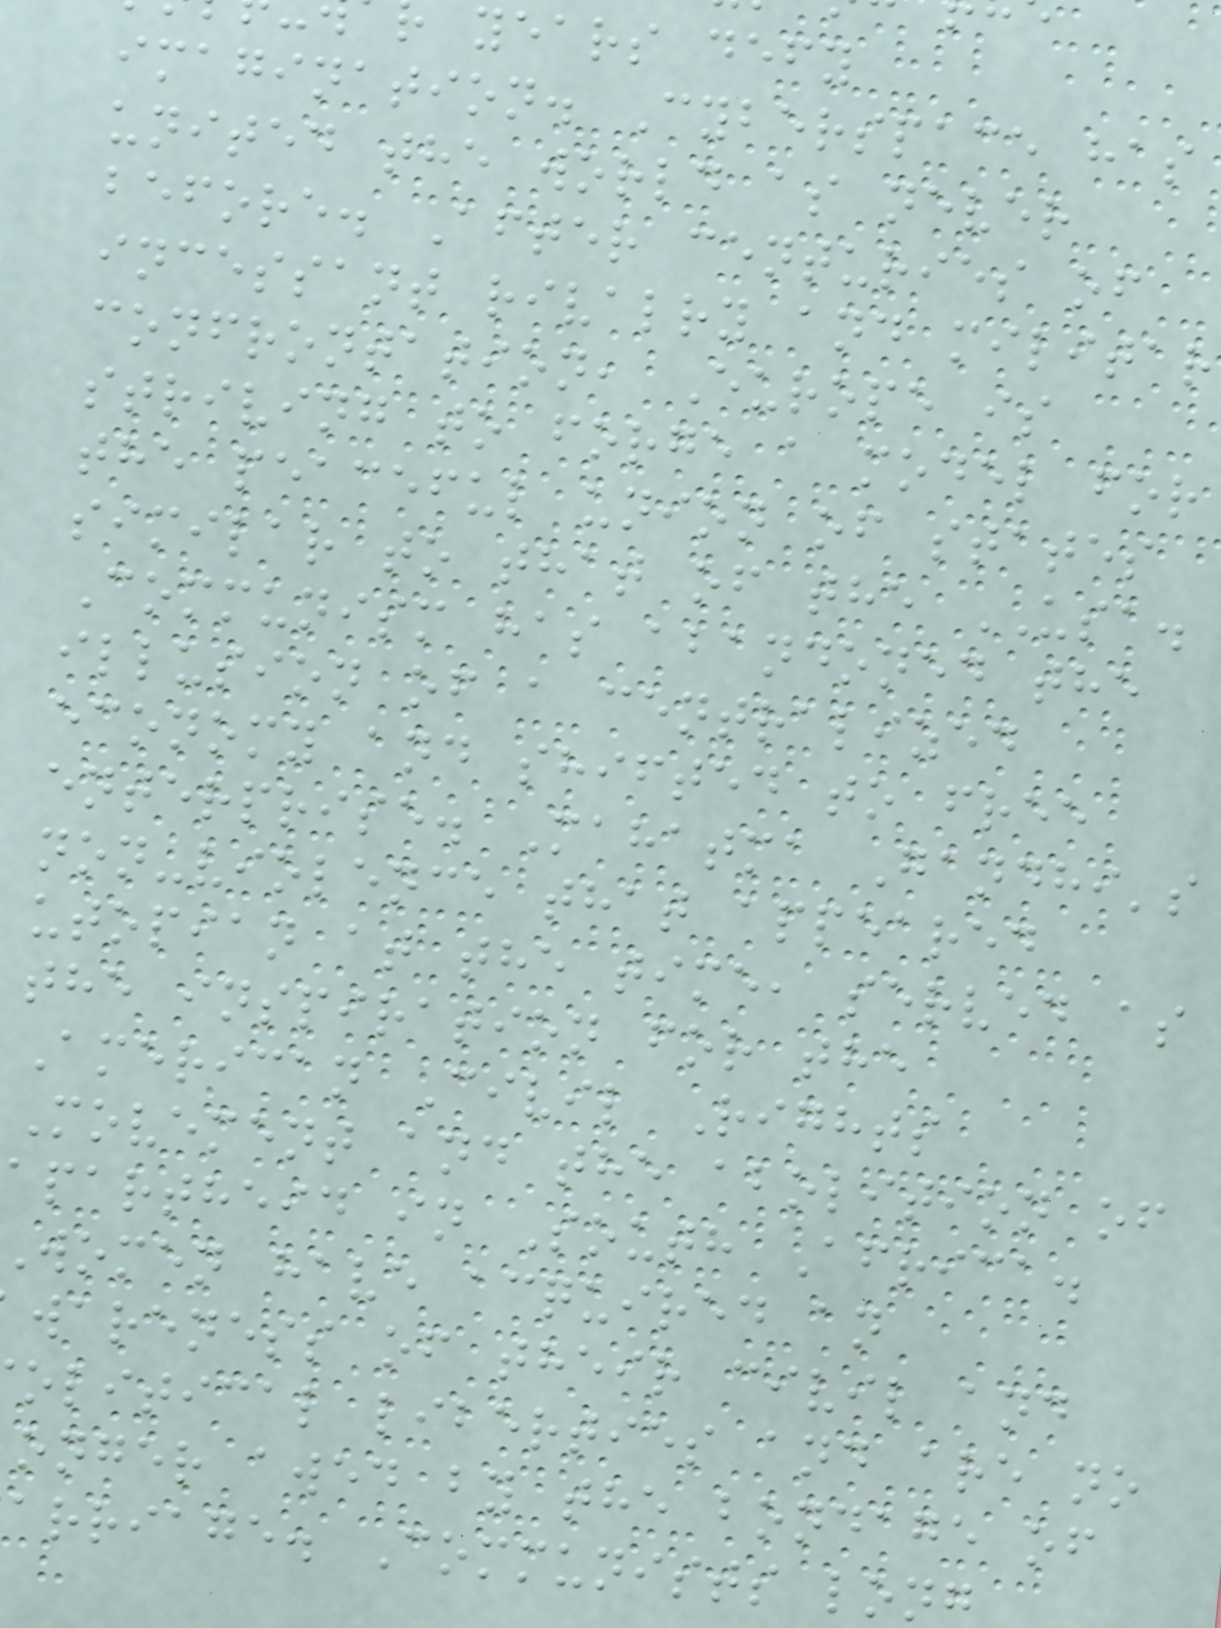years defy
imagination. Cyberspace has
united the world as never
before. After centuries of
incessant rivalry and militar
confrontation, Europe is
striving to forge a model for
the peaceful union of states
similar to that of the USA.
Communism has abandoned the
illusion of a centralized
economy and shifted to free
enterprise. Mahatma Gandhi's
non-violence that appeared
utopian at the time, served as
the inspiration for the
American Civil Rights
Movement and the abolition of
apartheid in South Africa.
women have acquired an
wareness of their civil and
olitical liberties and are no
onger awed by the bondage of
arriage. Communists lon
